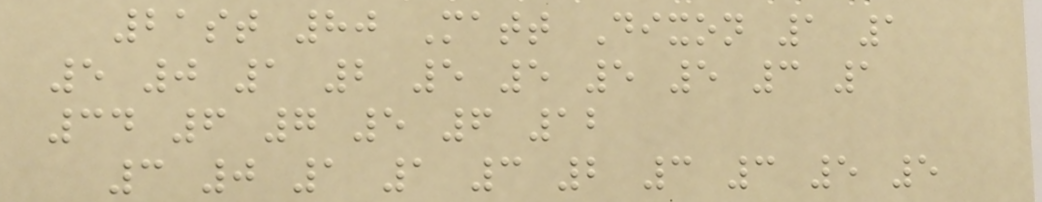21st 80 Matt Dixon 1 1
5 0 1 2 5 5 5 5 3 1
34 6 7 5 6 12
3 0 1 1 3 2 3 3 5 5
